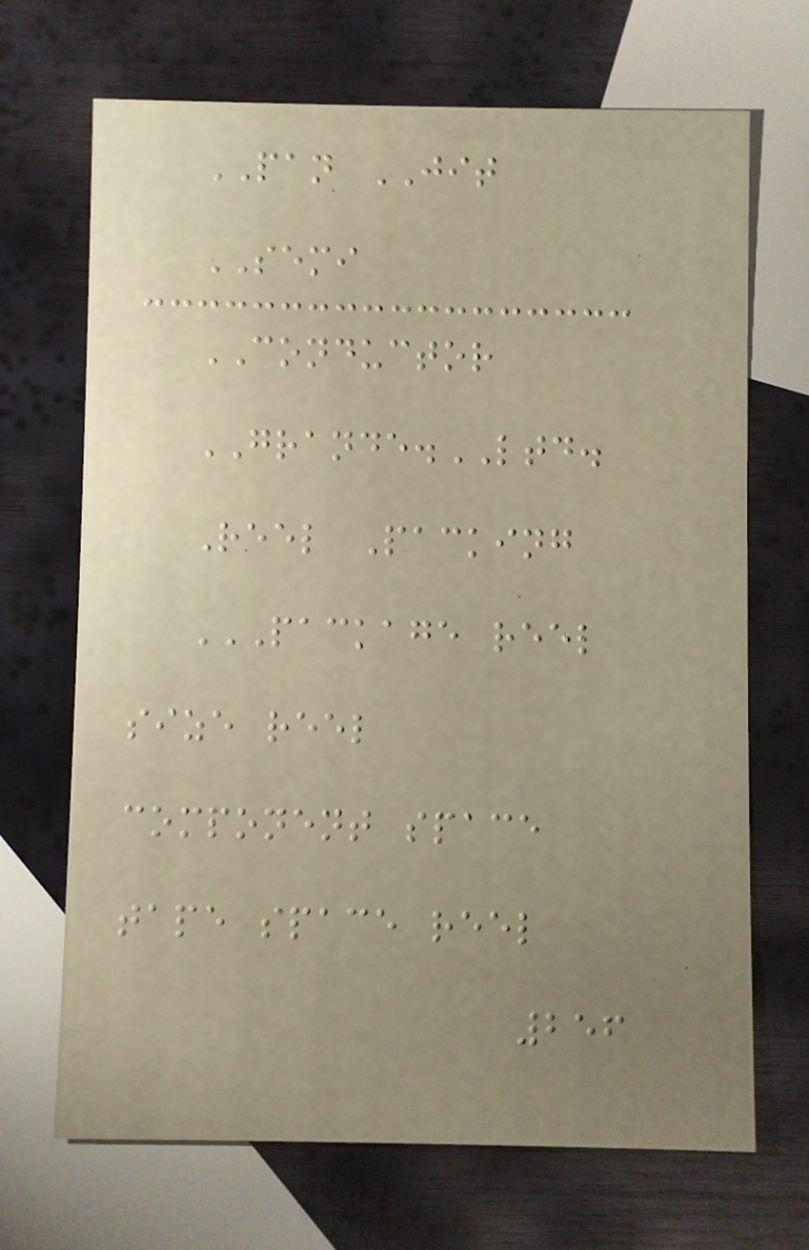PAN JIT
SEMI
CONDUCTOR
GRANDE.LTD.
Reel Packing
PACKAGE REEL
SIZE REEL
COMPONENT SPACE
TAPE SPACE REEL
256
